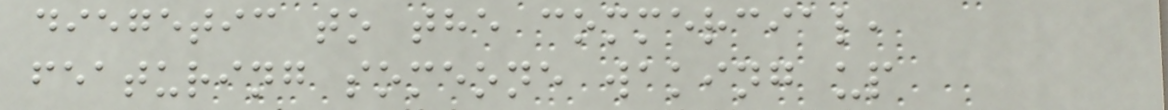diegetic to the commercial,
featuring someone waking up
